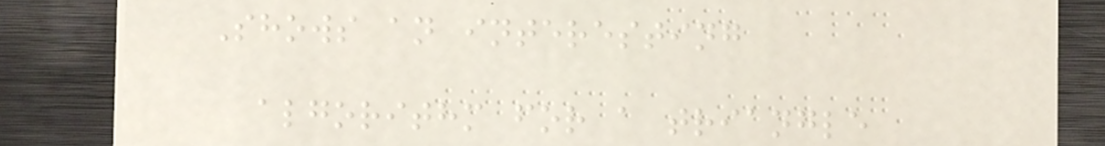Shows an interesting
algorithm for a triangle
